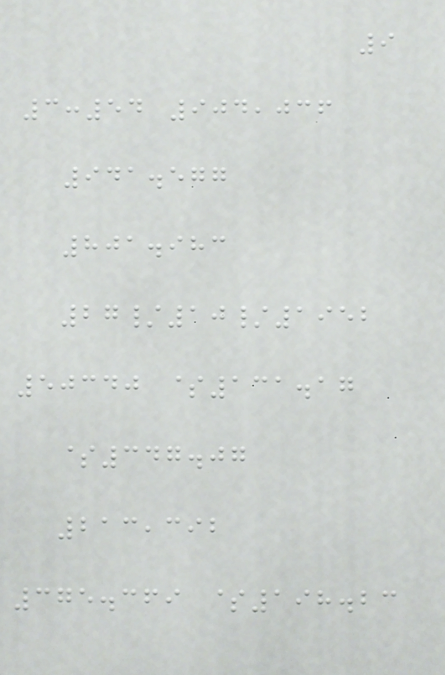9
3:54 904,036
941.577
801.983
27/10/1952
50340 $131.17
$347.07
213,392
375.369 $198.23
